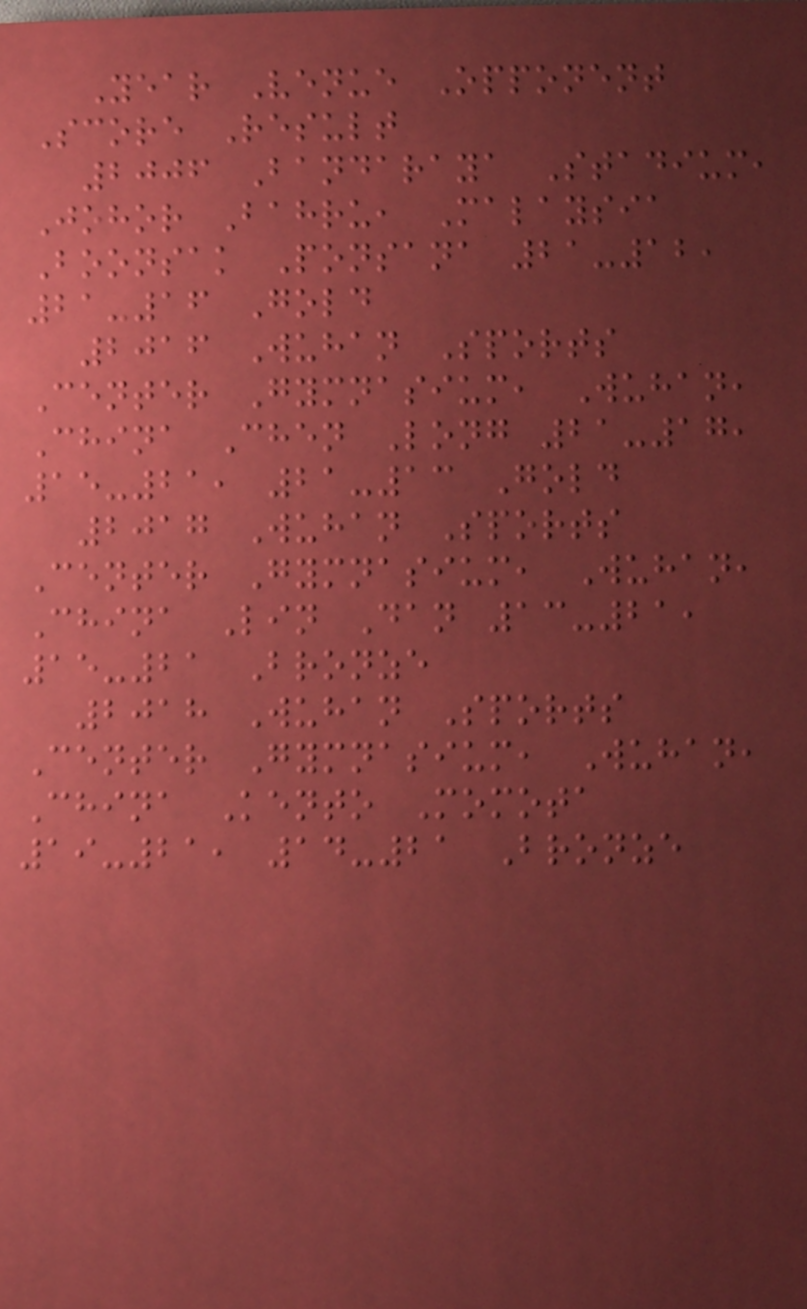Year Venue Opponent
Score Result
2006 Bandaraya Stadium,
Johor Bahru, Malaysia
Boonsak Ponsana 21-12,
21-16 Gold
2016 Wuhan Sports
Center Gymnasium, Wuhan,
China Chen Long 21-17,
15-21, 21-13 Gold
2017 Wuhan Sports
Center Gymnasium, Wuhan,
China Lin Dan 13-21,
15-21 Bronze
2018 Wuhan Sports
Center Gymnasium, Wuhan,
China Kento Momota
19-21, 14-21 Bronze
